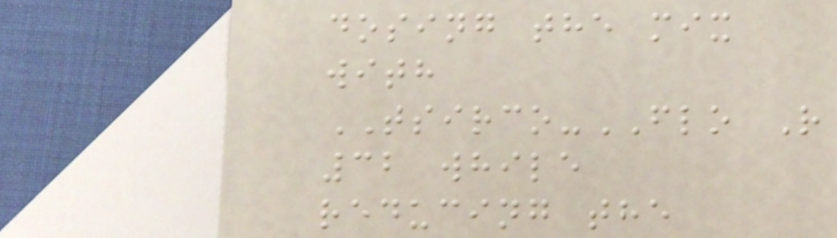dosing the mix
with
TSIRCO-FLO R
32 while
reducing the
